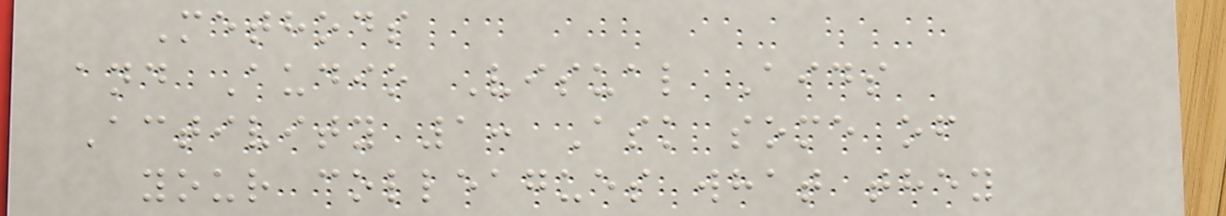Methods
and Audio Visual Aids
Activity 1: Ask some of
your colleagues what they
